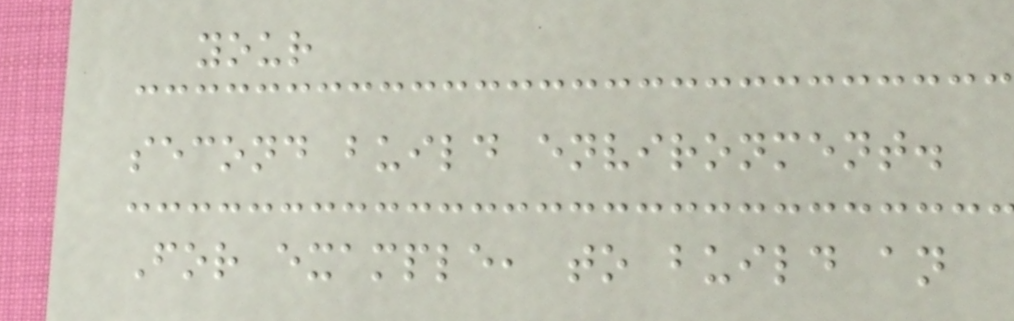your
second build environment.
For example, to build an
